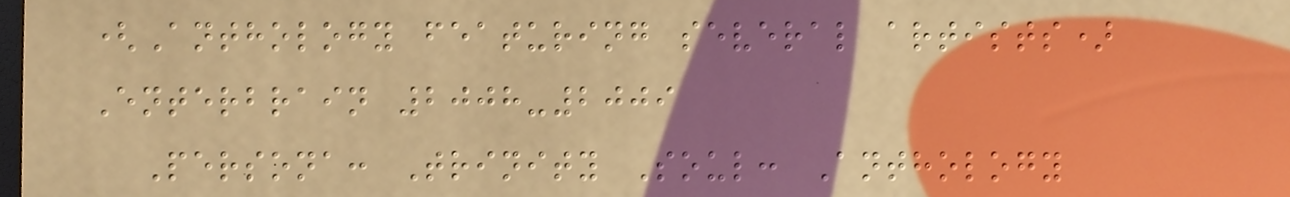(Anthology featuring several artists)
Enterbrain 2008-2009
Persona: Trinity Soul: Anthology
